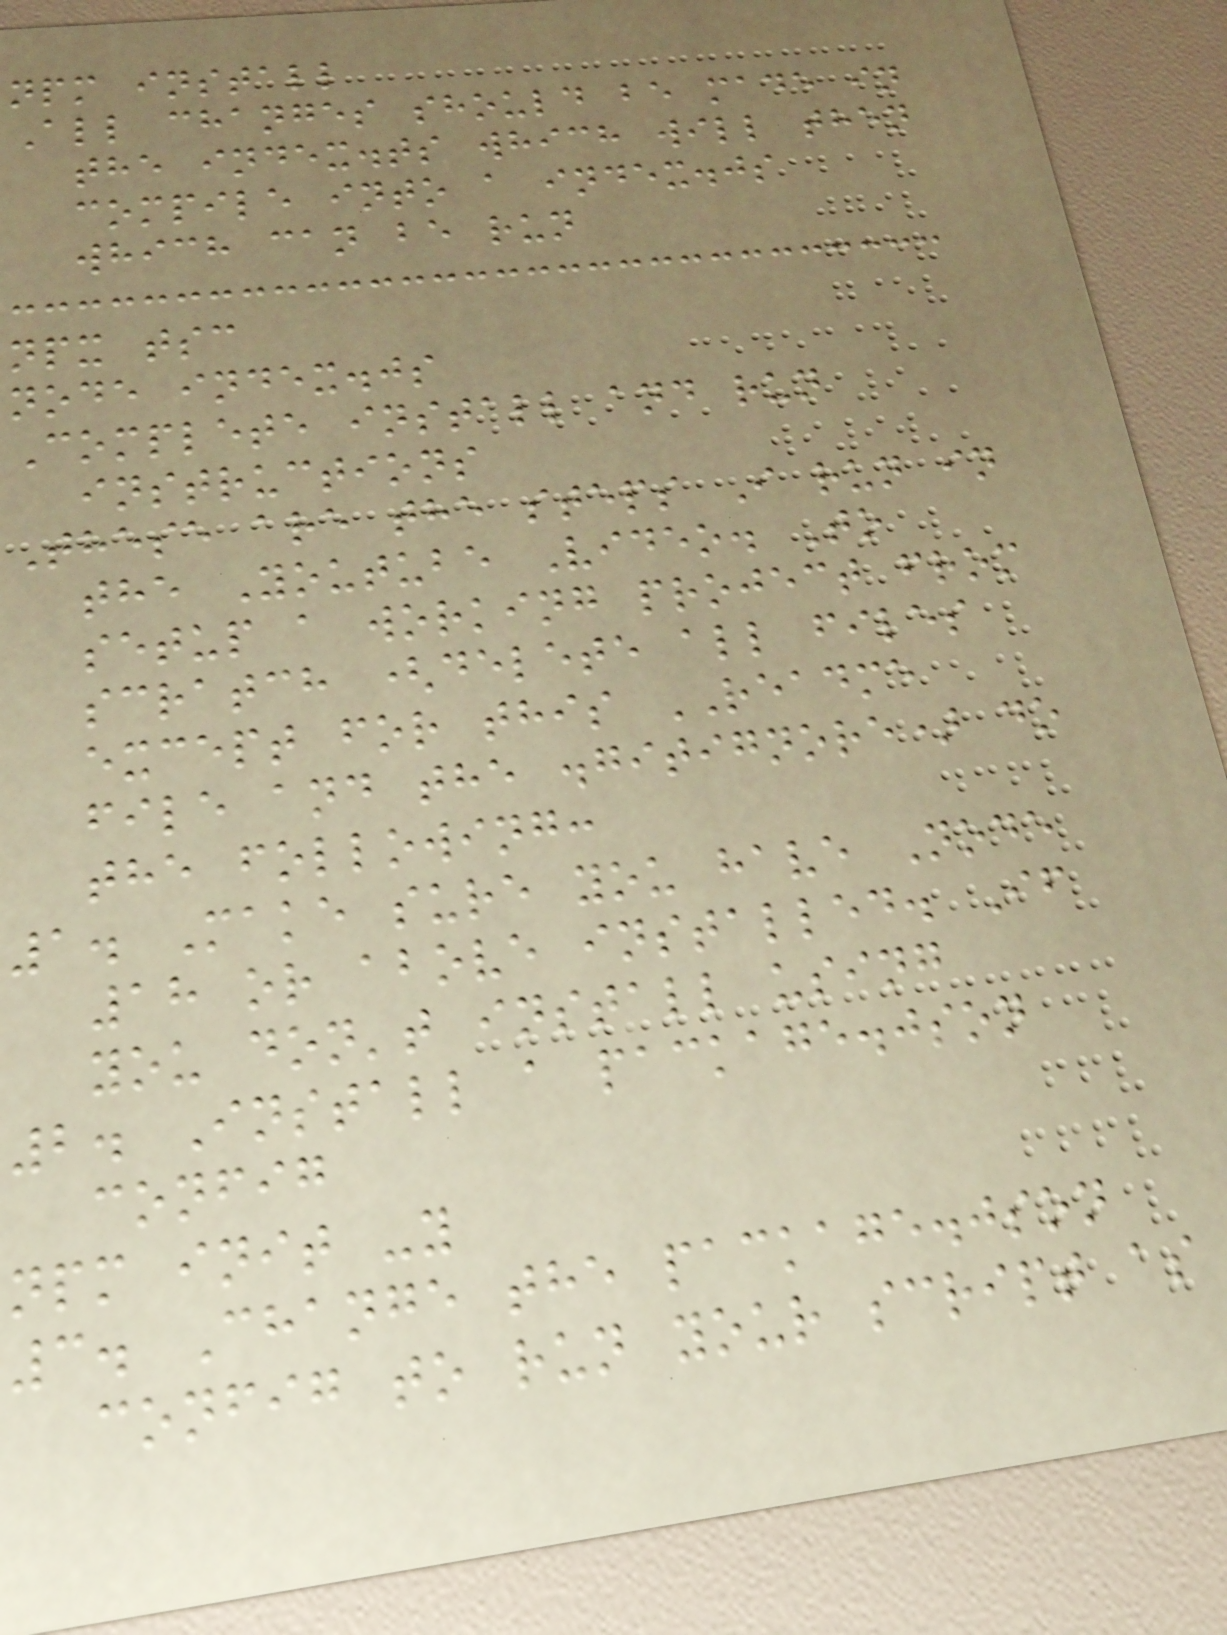npm install
All changes should be made in
the index.ts which will then
compile into a index.js
which can be run
npx tsc
node index.js
Complete install and run
instructions
These are the steps I run in
the Youtube Video. To
setup a working project from
scratch (delete all files
except for this README
file and the .gitignore) do
the following:
1. Make sure you have Node
18 or above installed. If
you don't install using
2. Install a package.json
config
npm init -y
3. Change the package.json
config to run your script as
